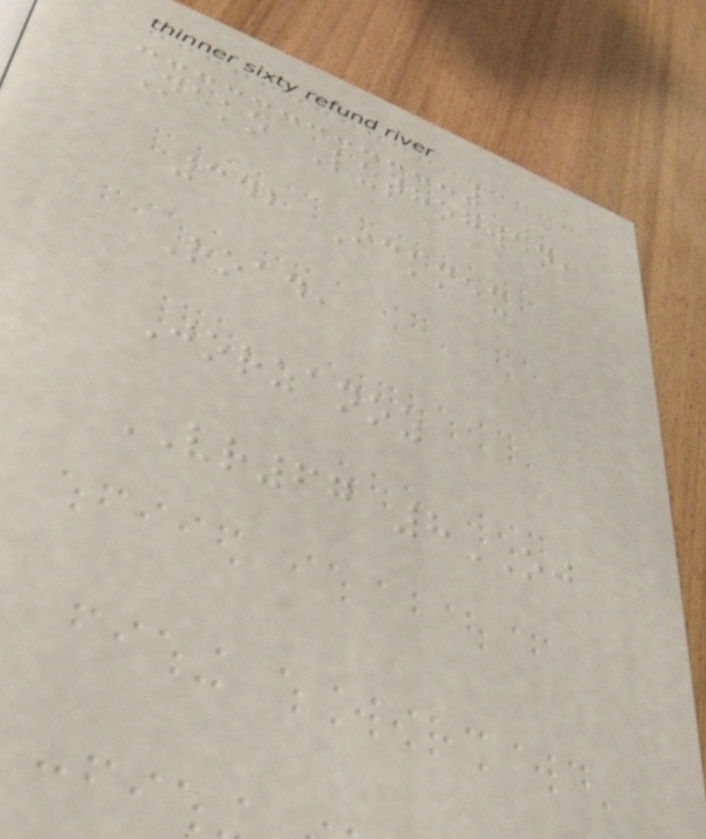Neko Luthogwen,
342 Ickmex
Road,
Jorzanoz
VR67 8OJ
